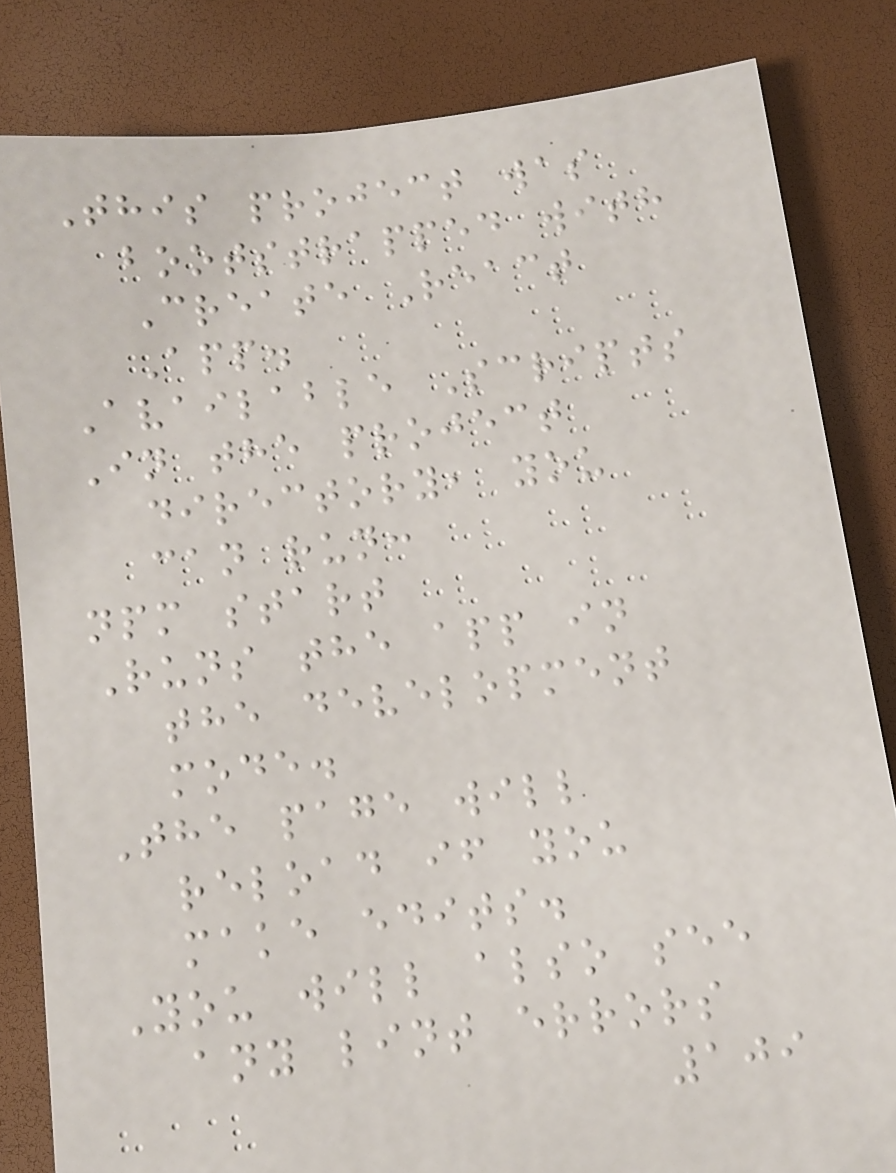This project was
bootstrapped with
Create React
App.
Available Scripts
In the project
directory, you
can run:
npm start
Runs the app in
the development
mode.
The page will
reload if you
make edits.
You will also see
any lint errors
109
